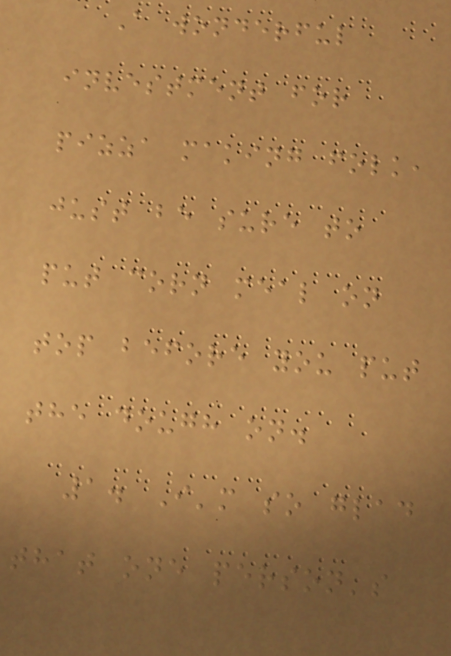A wonderful
investment for
pizza making folk,
just be sure to
put corn meal on
top before you put
the dough on.
1. I'm so glad
that one person's
